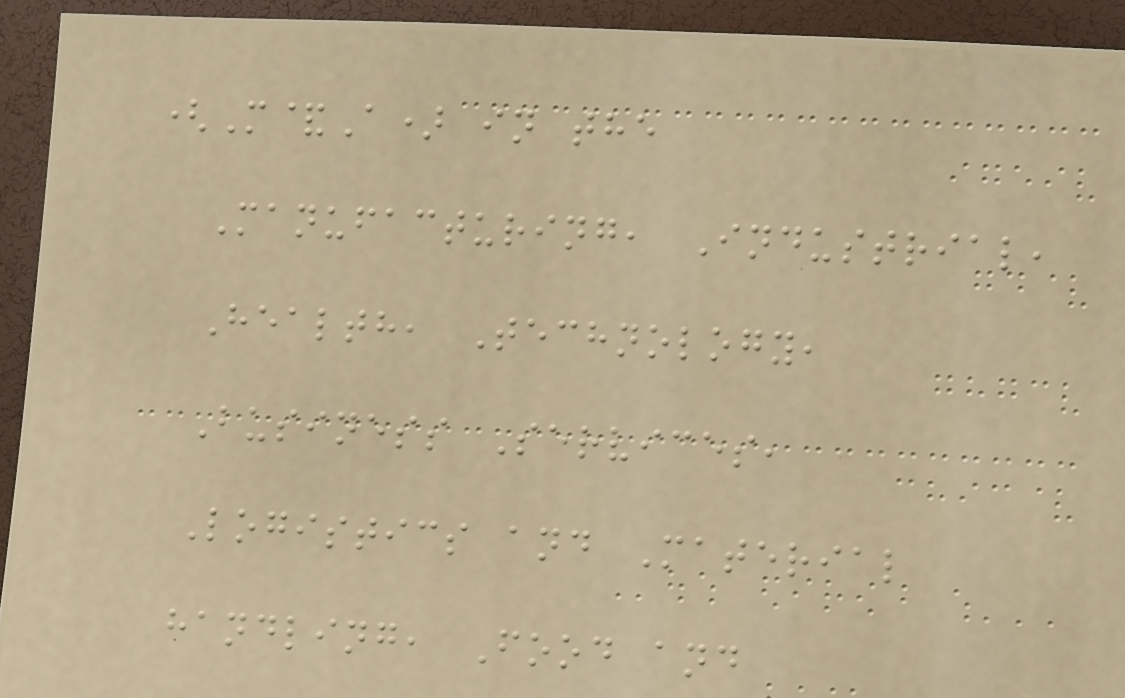(M&A) in the
Manufacturing, Industrial,
Health, Technology,
Business Services,
Logistics and Material
handling, Food and
